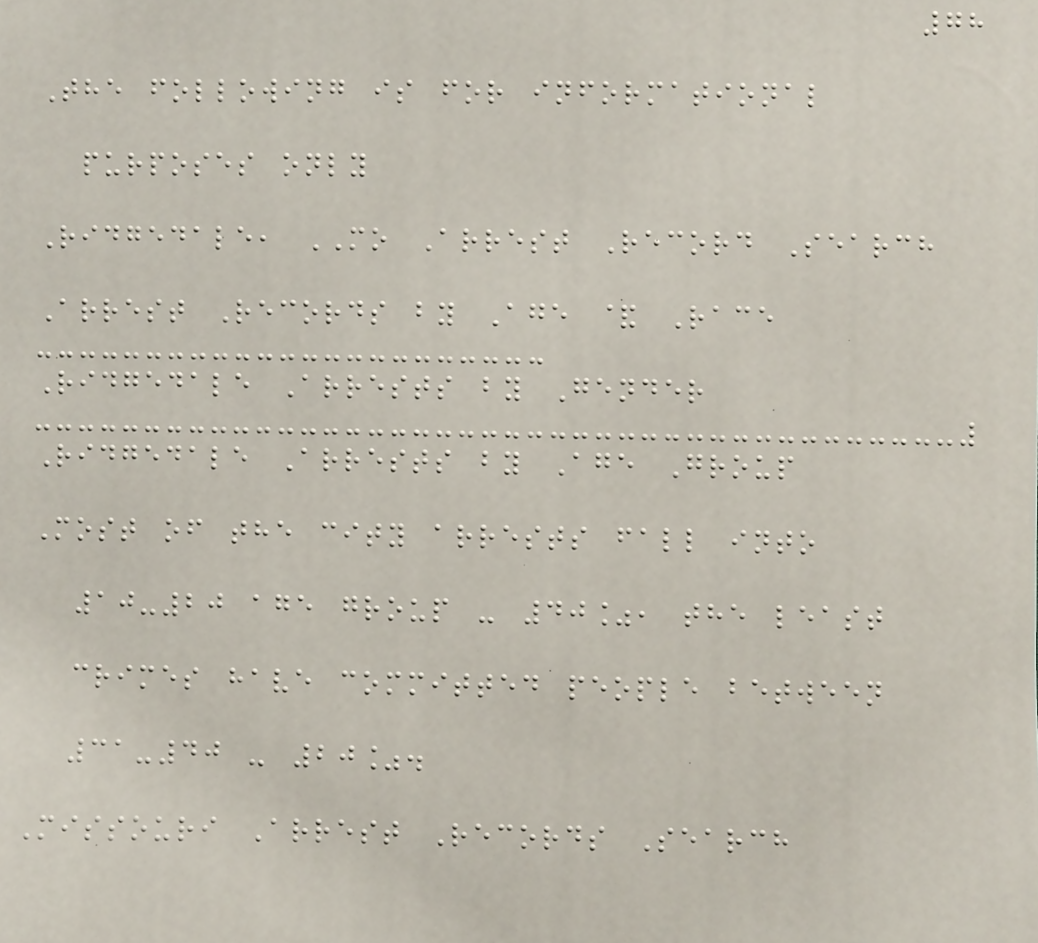78
The following is for informational
purposes only
Ridgedale, MO Arrest Record Search
Arrest Records by Age & Race
Ridgedale Arrests by Gender
Ridgedale Arrests by Age Group
Most of the city arrests fall into
10-20 age group - 40%, the least
crimes have committed people between
31-40 - 20%.
Missouri Arrest Records Search
